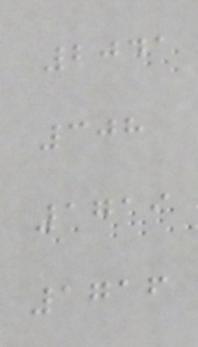2041
308
1719
1716
